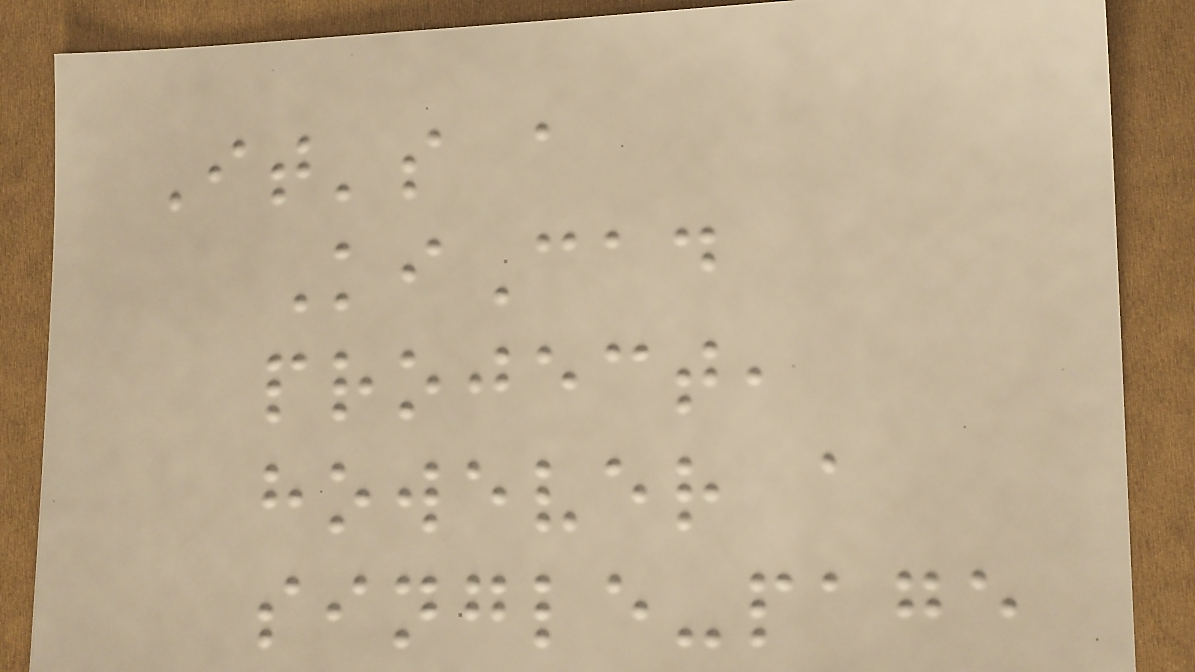It's a
KiCad
project,
however a
single-page
